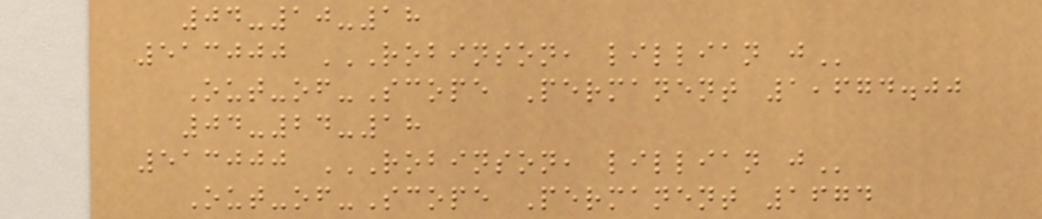04-10-18
513000 ROBINSON, LILLIAN J
Out-of-Scope Permanent 1,674.00
04-24-18
513000 ROBINSON, LILLIAN J
Out-of-Scope Permanent 1674
